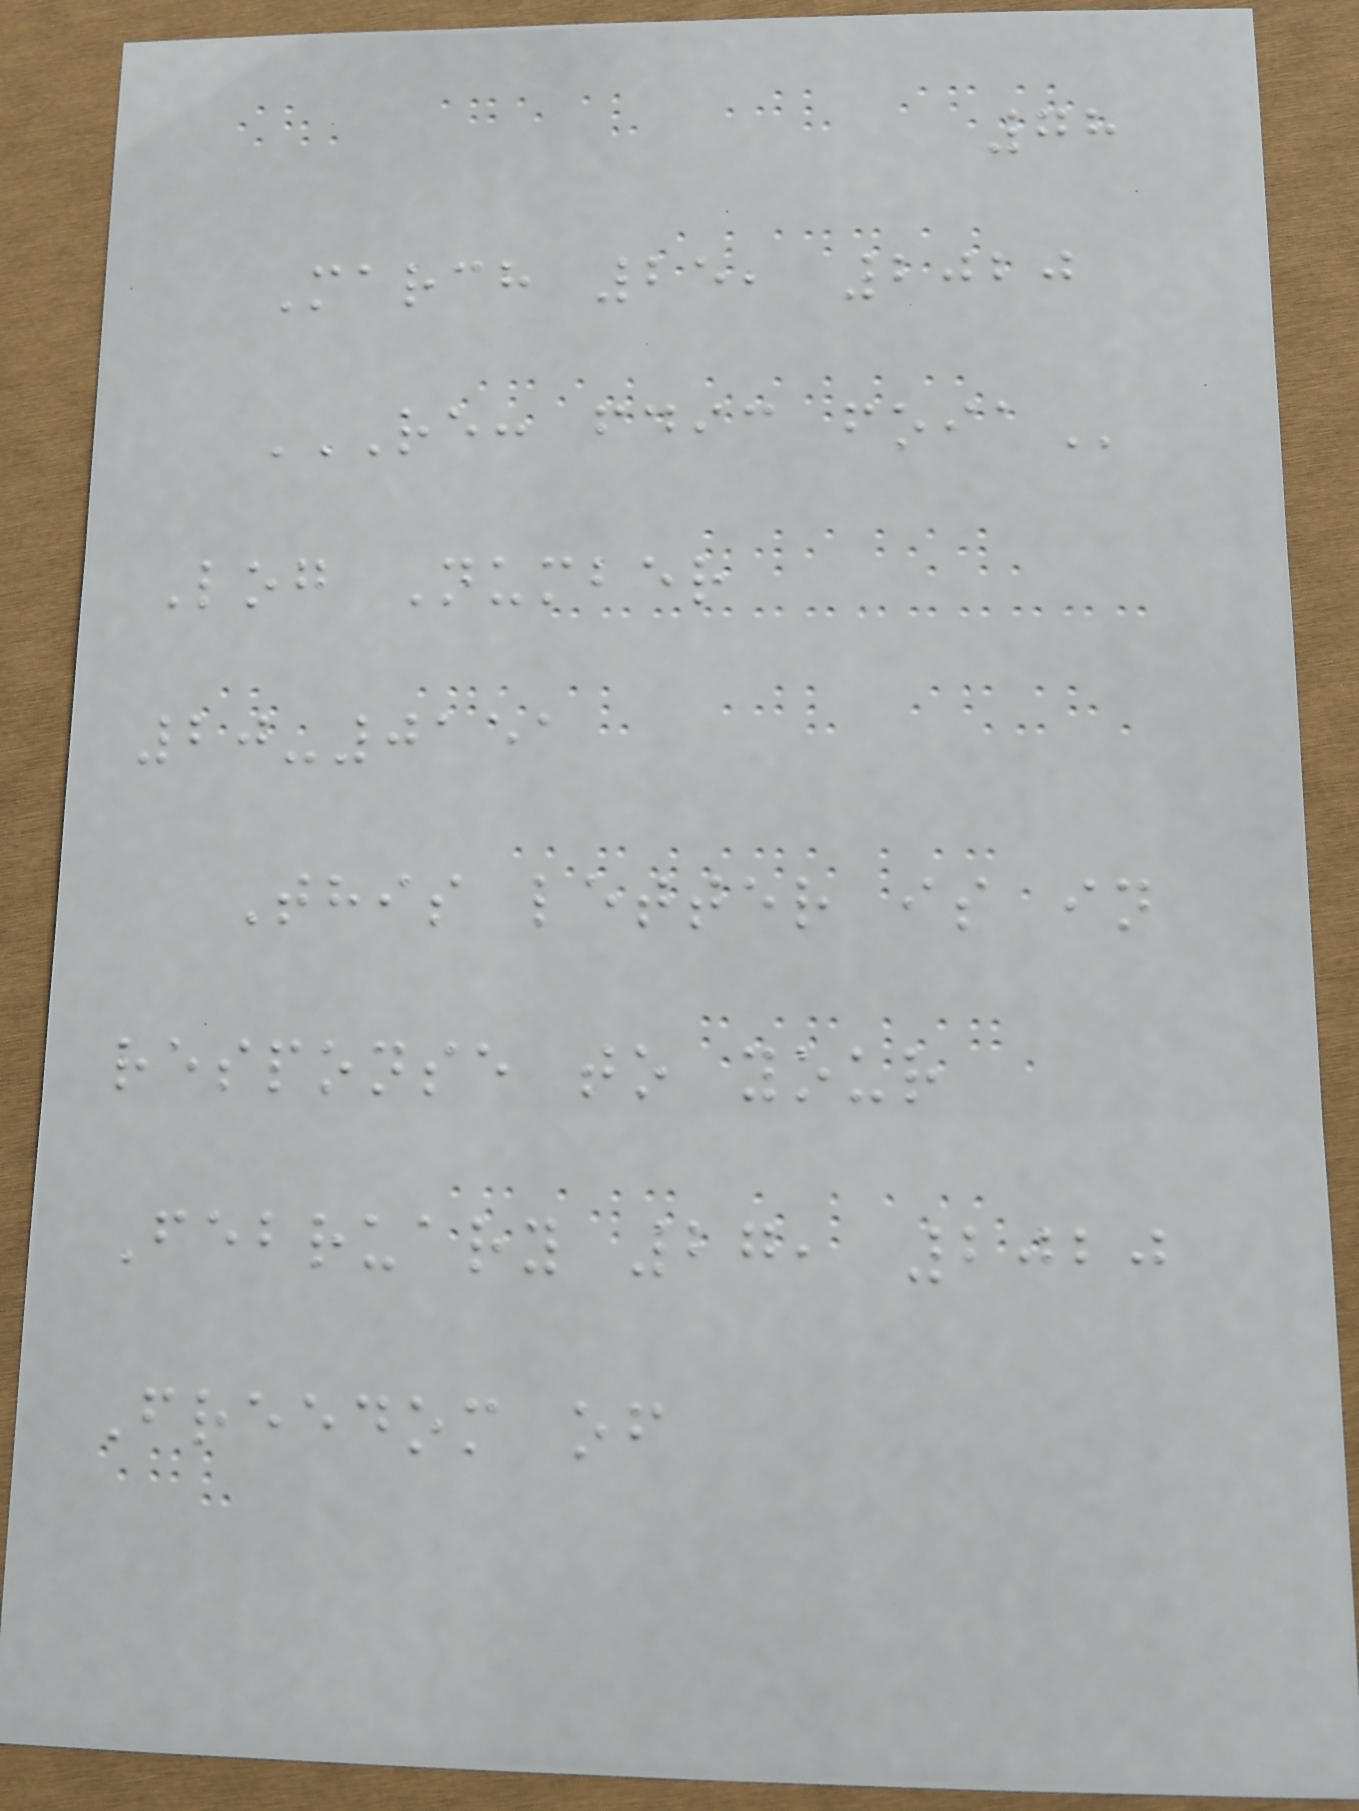78
March 25, 2020
RE: FDIC FOIA
Log Number
20-0151
This letter is in
response to your
February 27, 2020
Freedom of
